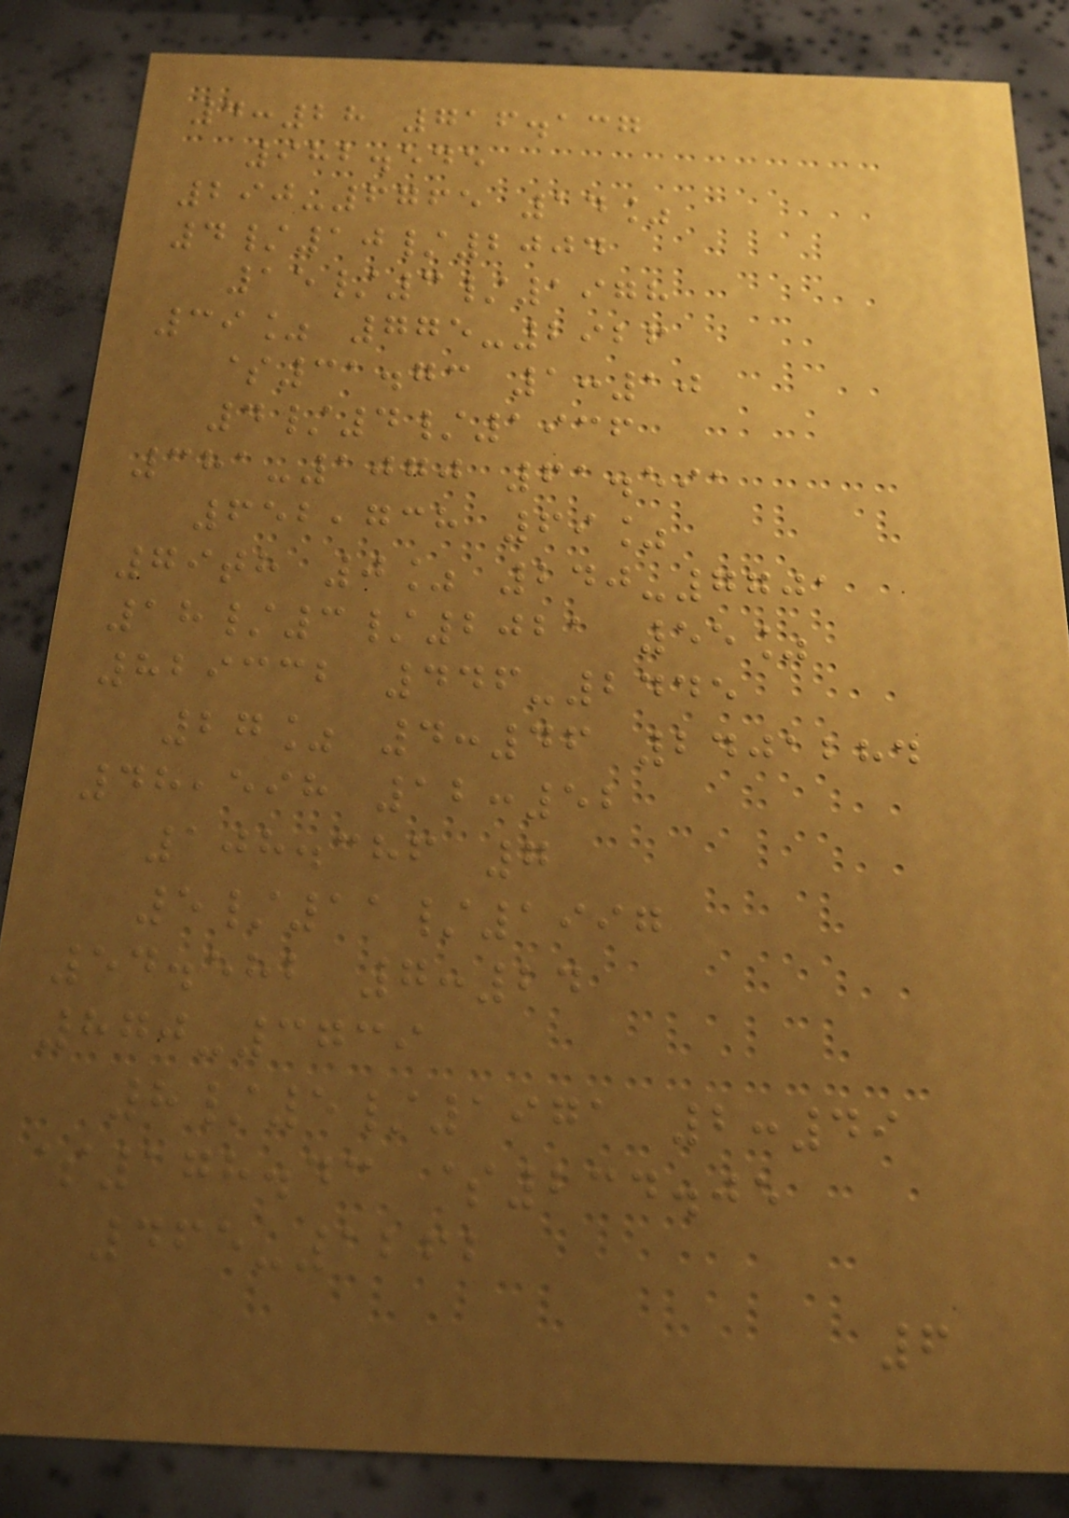4:28 716.137
982.545
290-6765 14%
4/10/2004
15/3/1978
39% 775-2926
$31.73 1:10
4/4/1936
381-1070 61.591
652,738 69%
79th 0% 240-7701
18/3/2021 55%
829332 446-2445
27% 4:46 2401284
48,598 12:52
108.386 7
5/11/1997
54.582 7:24
870-3739
8/5/1971 2:49
$178.43 $234.05
465-1262
6
